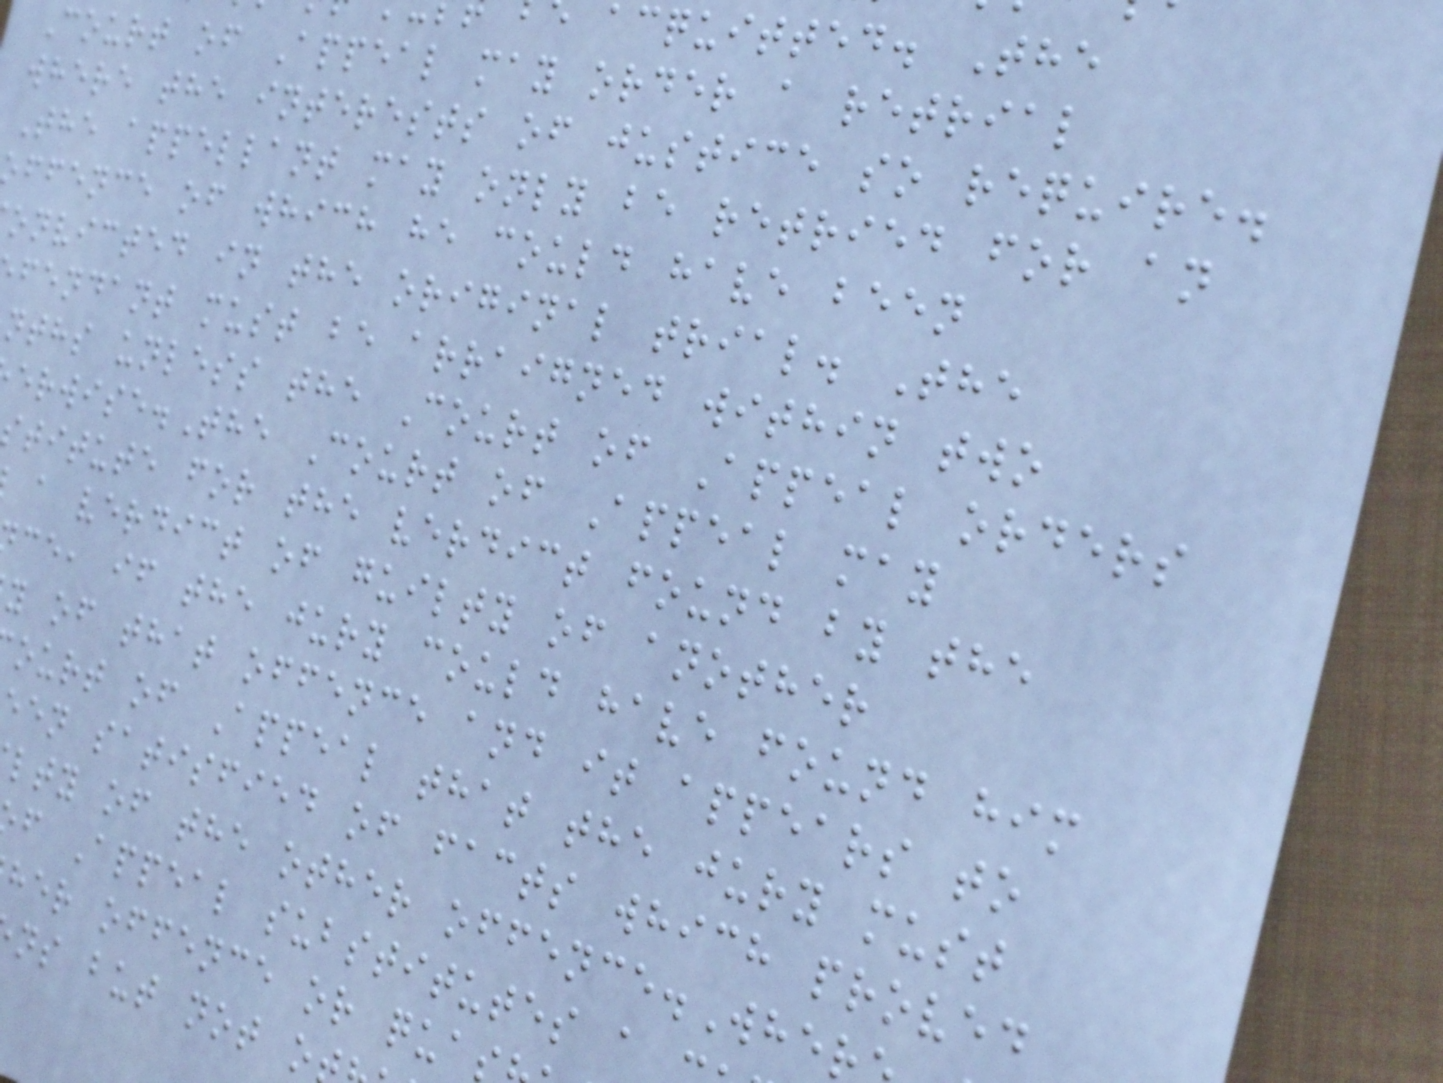acquitted. The
Court of Appeal may order a retrial
where the interests of justice so require.
The appellant may only be retried for an
ffence of which he could have been
onvicted in the original trial. The
fendant must be arraigned within two
nths unless the Court of Appeal orders
erwise.The Court of Appeal may
stitute for the verdict found by the
a verdict of guilty of another
ce, if the jury could have found him
y of that offence and it appears to
ourt of Appeal that the jury must
een satisfied of facts which proved
lty of the other offence.Whe
f Appeal substitutes a
her offence or qua
ns but not o
